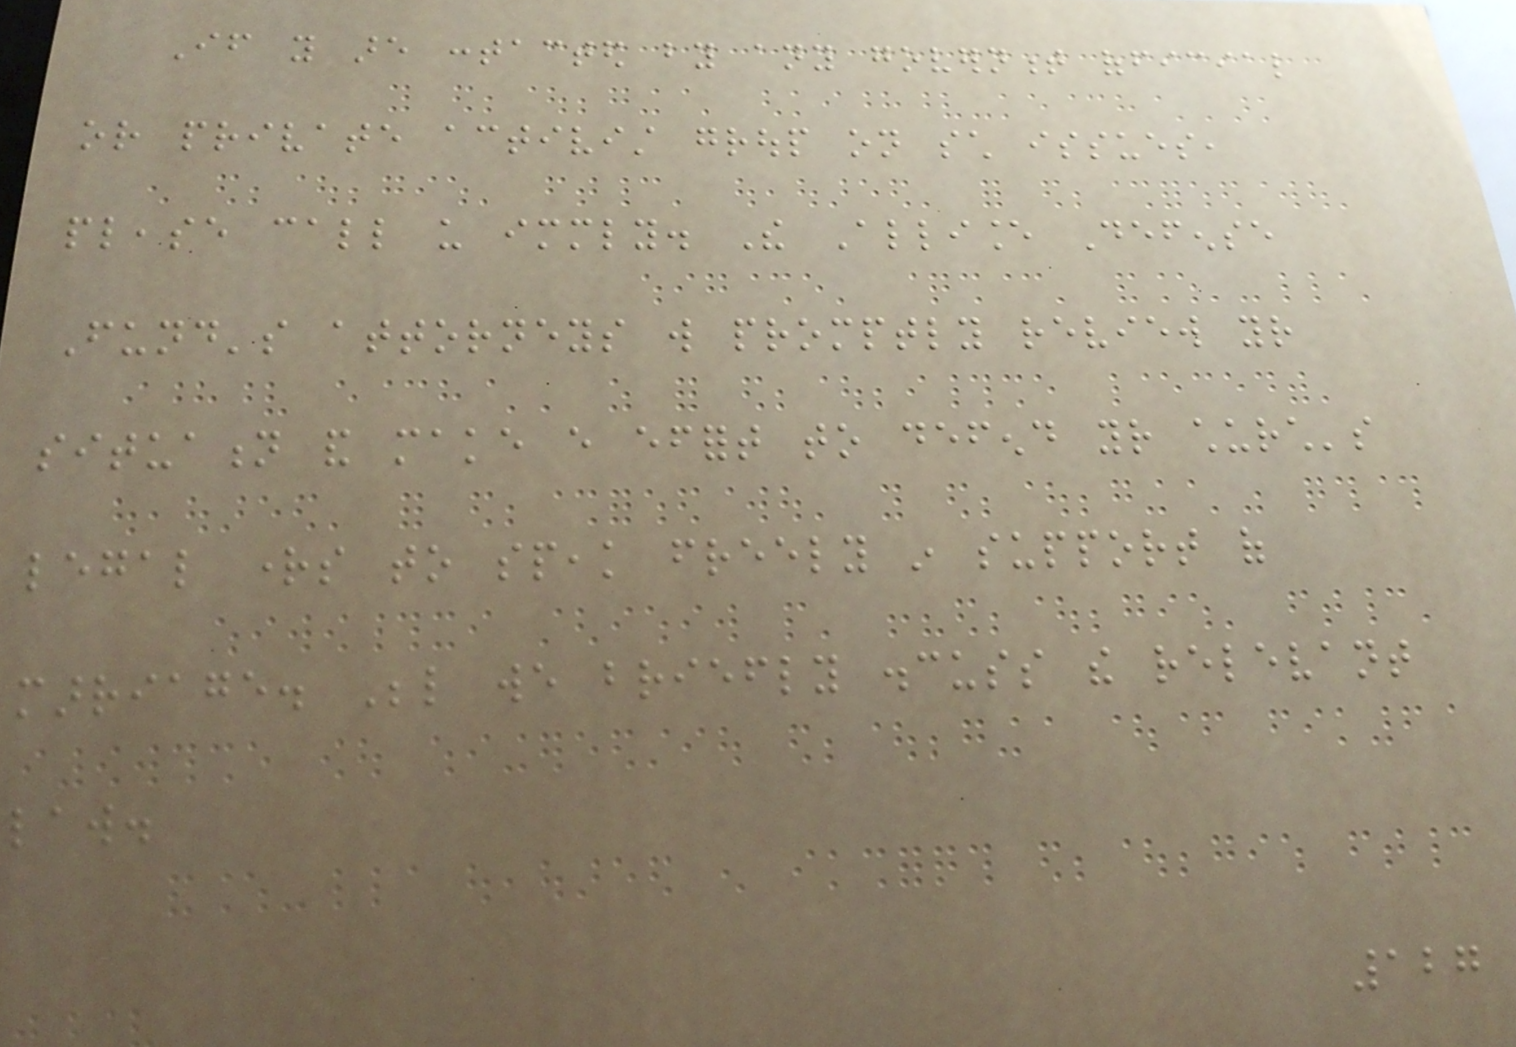If you are contacted by any government official
or private activist group on such issues,
please call us immediately. The Alliance Defense
Fund's attorneys will promptly review your
situation and make every effort to defend your church's
legal rights to speak freely in support of
marriage. Below we briefly discuss the relevant
law.
127
